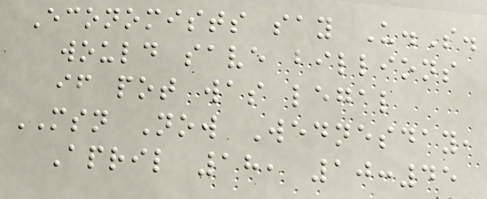Economists say U.S.
would save billions
if pot was legal
MSN Now Wednesday,
April 18, 10:45
